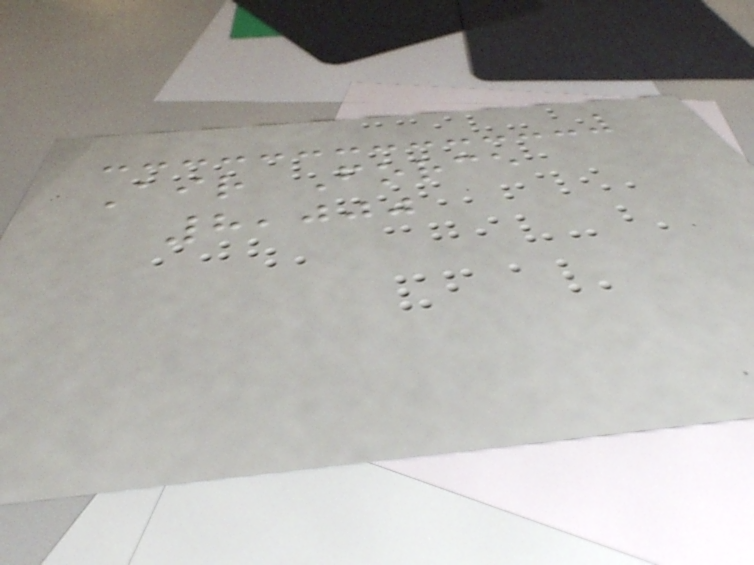Air Force
8,000
